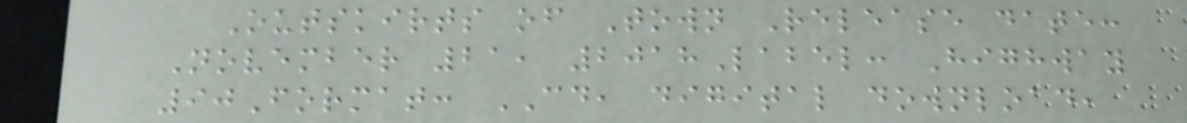Outskirts of Town Release date:
November 21, 2018Label: Highway
90Format: CD, digital download,
